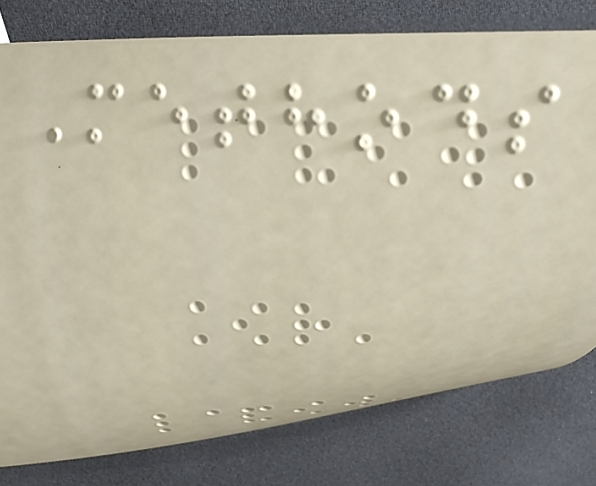Methods
